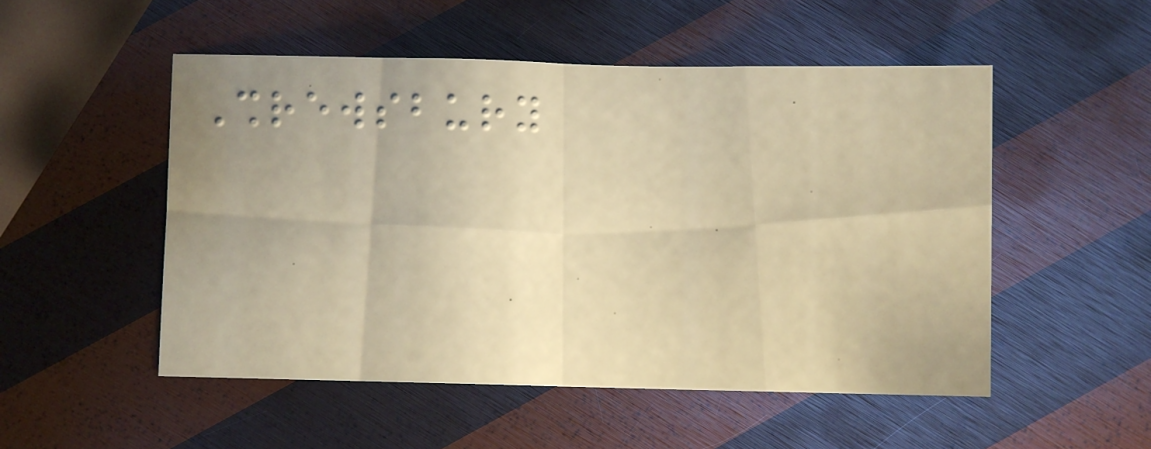Shrewsbury
